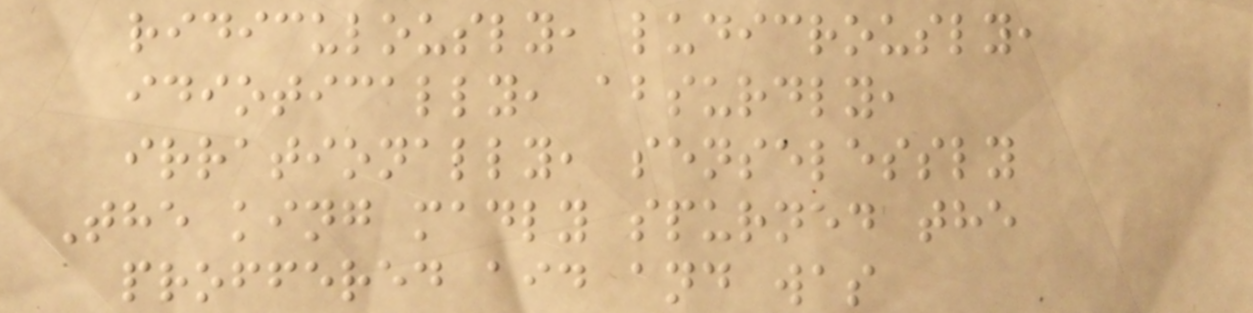ridiculously, ludicrously,
idiotically, absurdly,
irrationally, senselessly
The king madly spurned the
proffered aid and was
